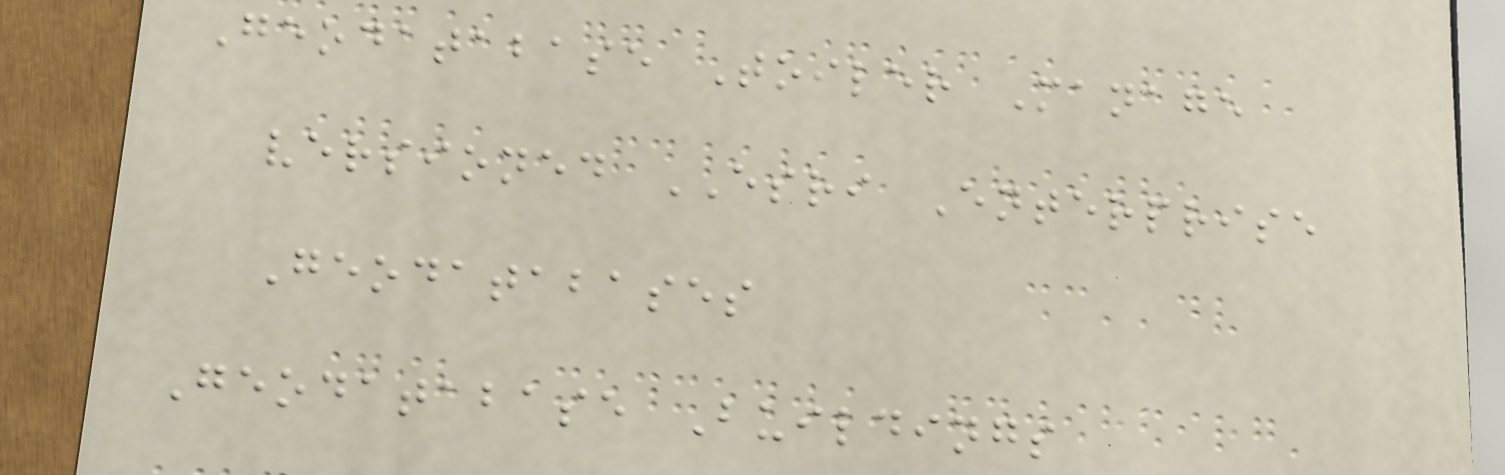Geodatabase Toiler Manage
versioned ESRI Enterprise
Geodatabases
Geodatabase Buildings
